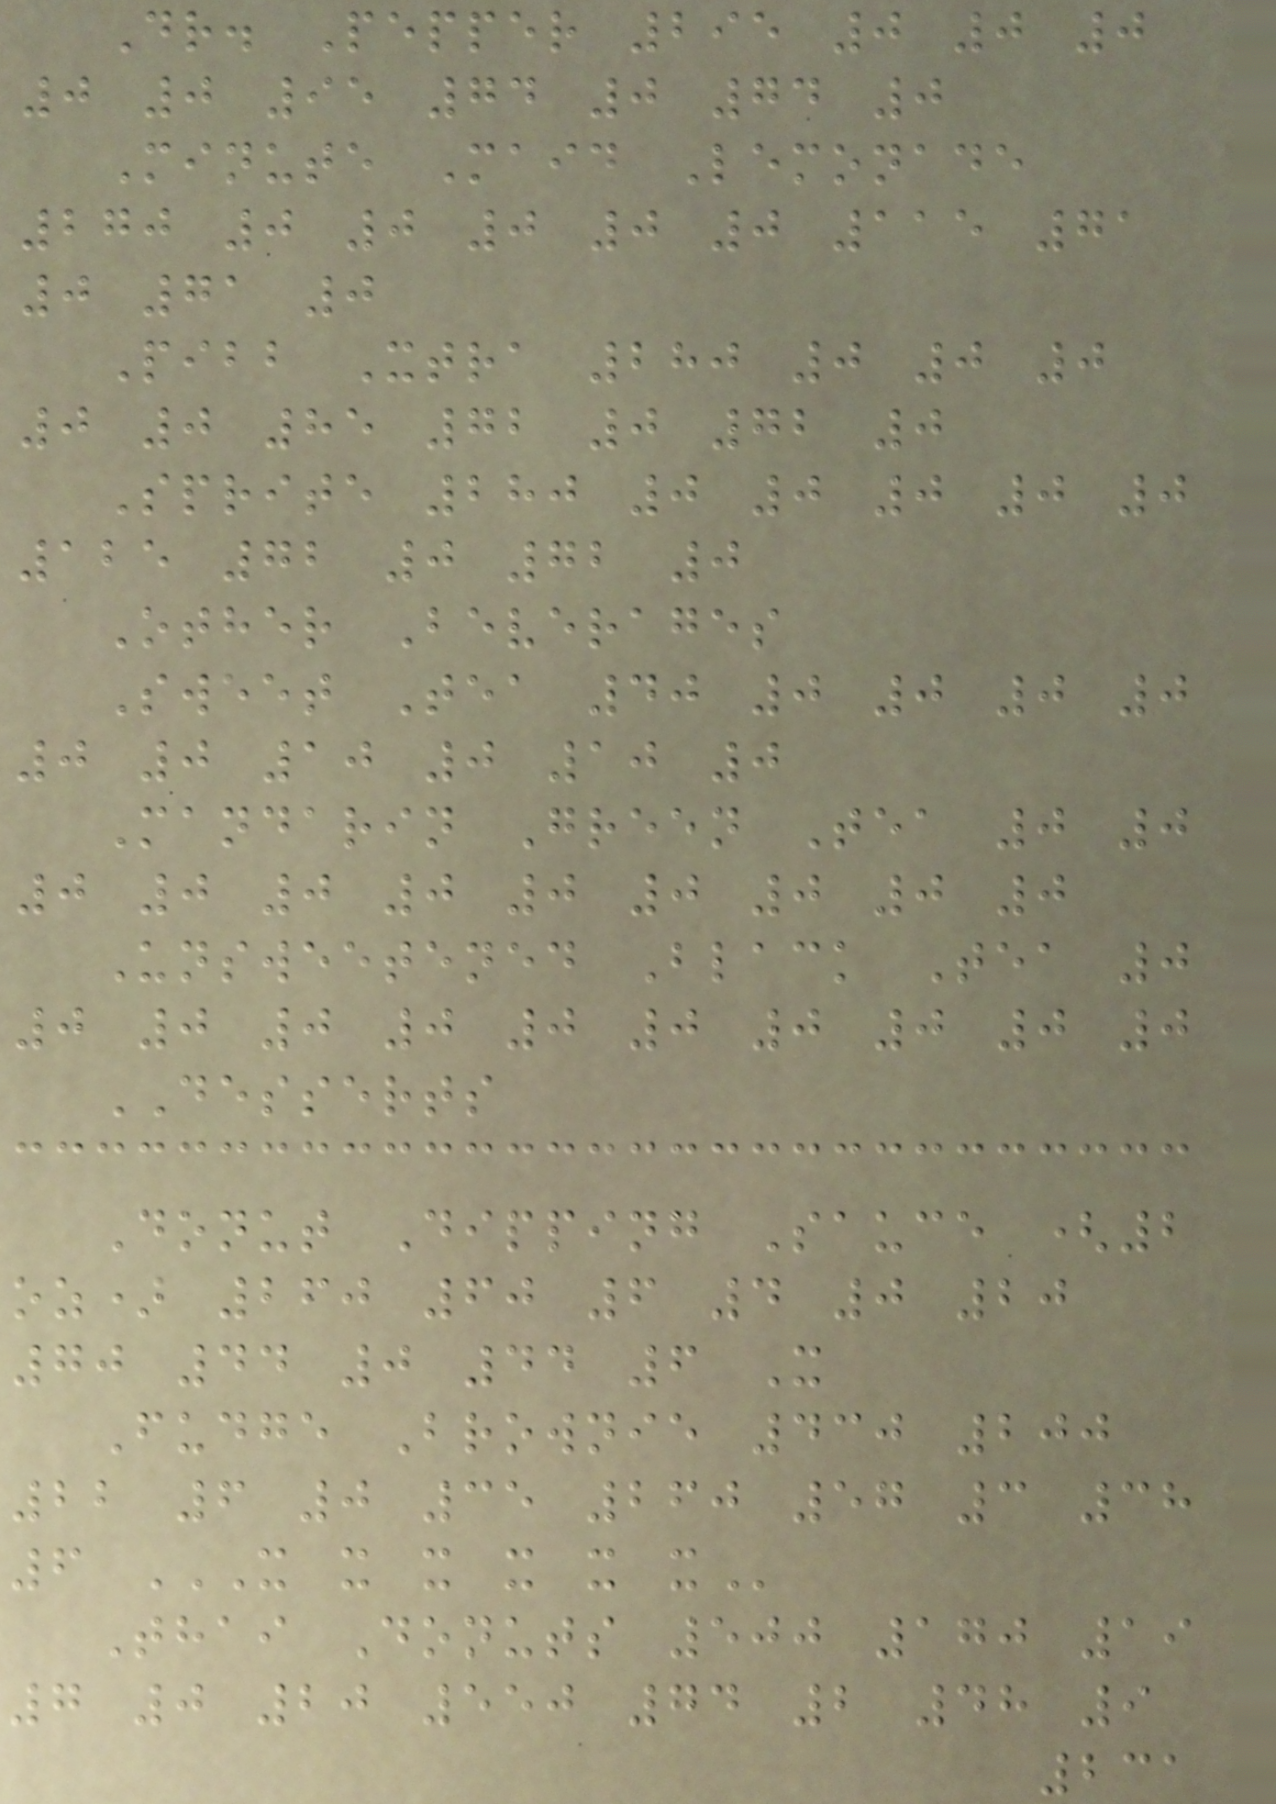Dr. Pepper 295 0 0 0
0 0 95 74 0 74 0
Minute Maid Lemonade
270 0 0 0 0 0 115 71
0 71 0
Pibb Xtra 280 0 0 0
0 0 85 72 0 72 0
Sprite 280 0 0 0 0 0
125 72 0 72 0
Other Beverages
Sweet Tea 40 0 0 0 0
0 0 10 0 10 0
Mandarin Green Tea 0 0
0 0 0 0 0 0 0 0 0
Unsweetened Black Tea 0
0 0 0 0 0 0 0 0 0 0
DESSERTS
Donut Dipping Sauce (2
oz) 260 60 6 4 0 20
70 44 0 44 6 X
Fudge Brownie 430 200
22 6 0 35 260 57 3 38
6 X X X X X X
Thai Donuts 500 170 19
7 0 20 550 74 2 48 9
231
